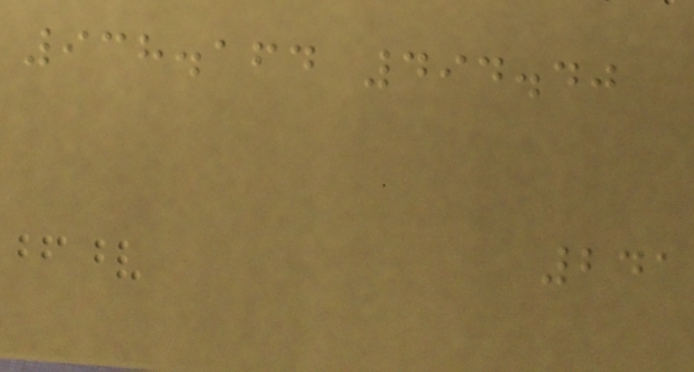938.164 494.40
241
